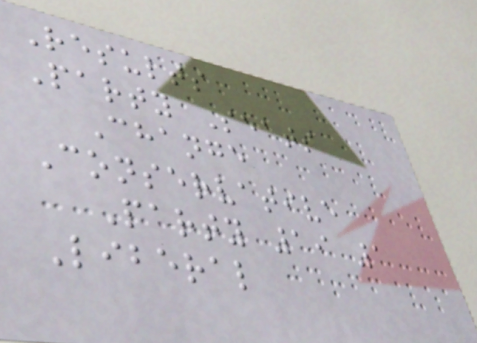Results
Party Seats
Change
Conservative
Party 19 1
Liberal
